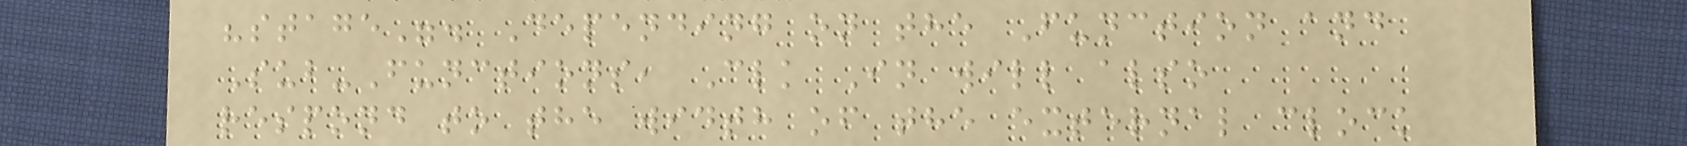"stage". Depending on the Function and
Sub-Functions, Clk In will also
respond to the width of the external clock
